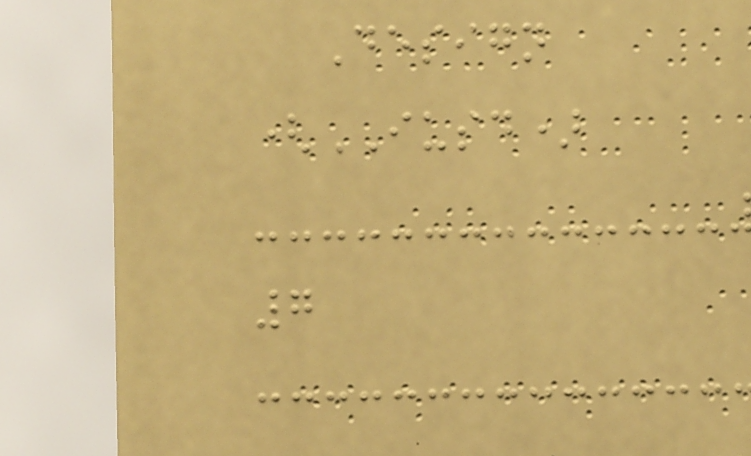Design
(IUSD)
7
